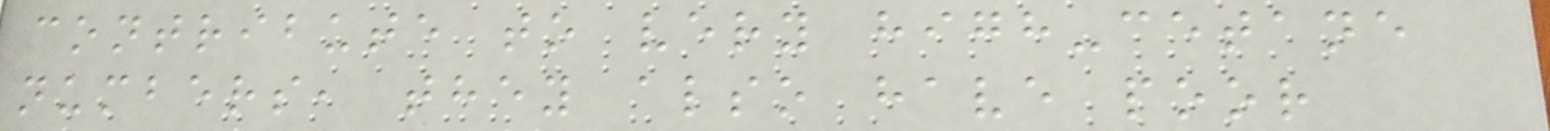contribute to very high-cetane
numbers, they also have poor
